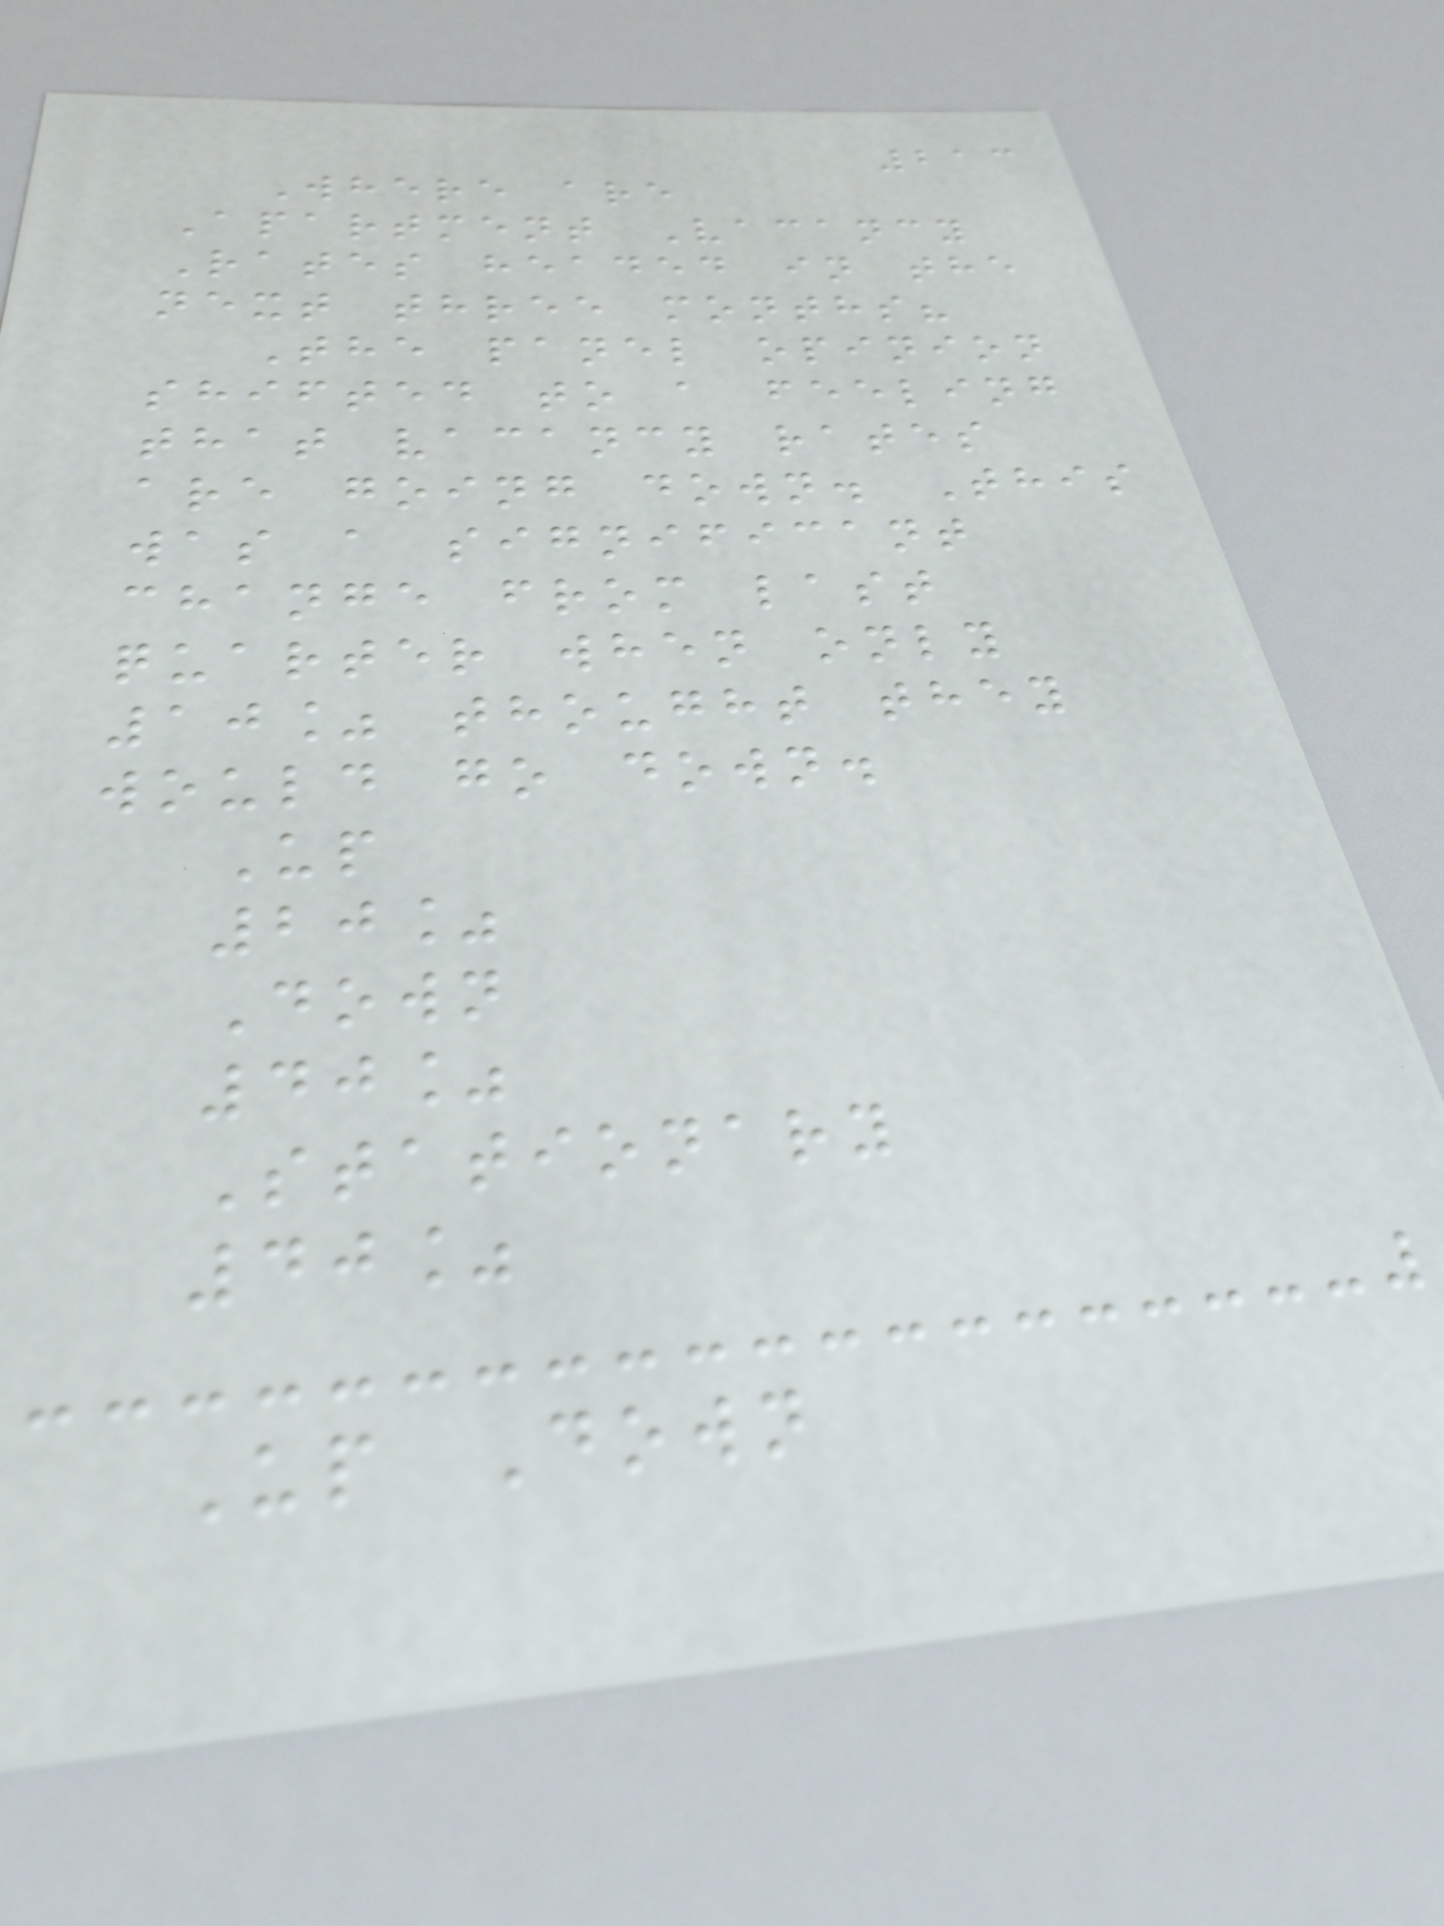213
Where are
Apartment Vacancy
Rates headed in the
next three months?
The panel opinion
shifted to a feeling
that vacancy rates
are going down. This
was a significant
change from last
quarter when only
10% thought they
would go down.
Up
20%
Down
40%
Stationary
40%
Up Down
